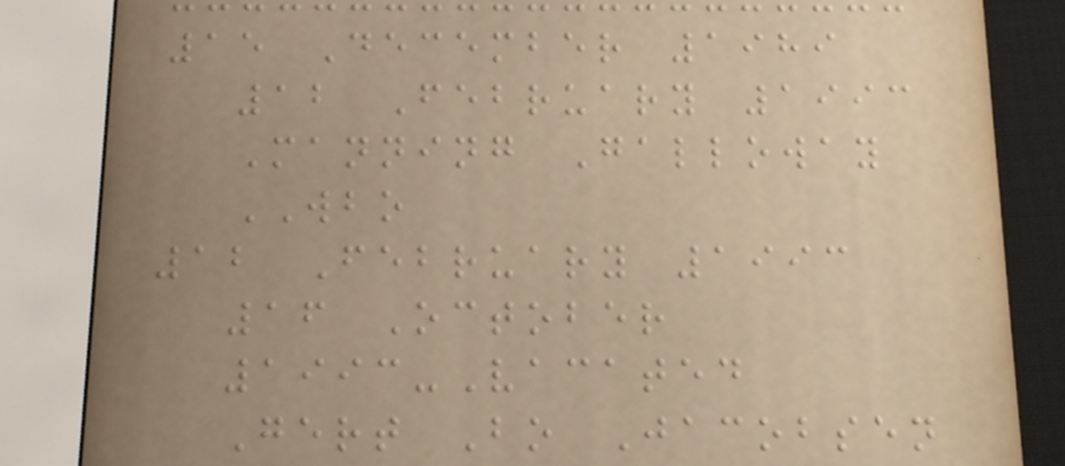15 December 1989
12 February 1993
Manning Galloway
WBO
12 February 1993
16 October
1993-Vacated
Gert Bo Jacobsen
